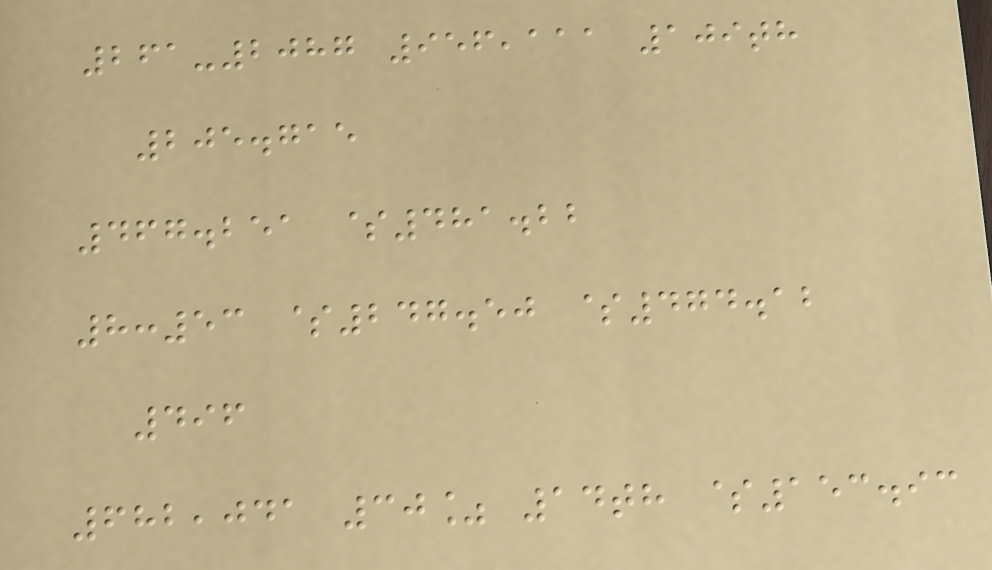261-2087 956,111 109th
205.715
467.251 $481.22
8:53 $247.50 $474.12
496
682,041 30% 14th $153.93
